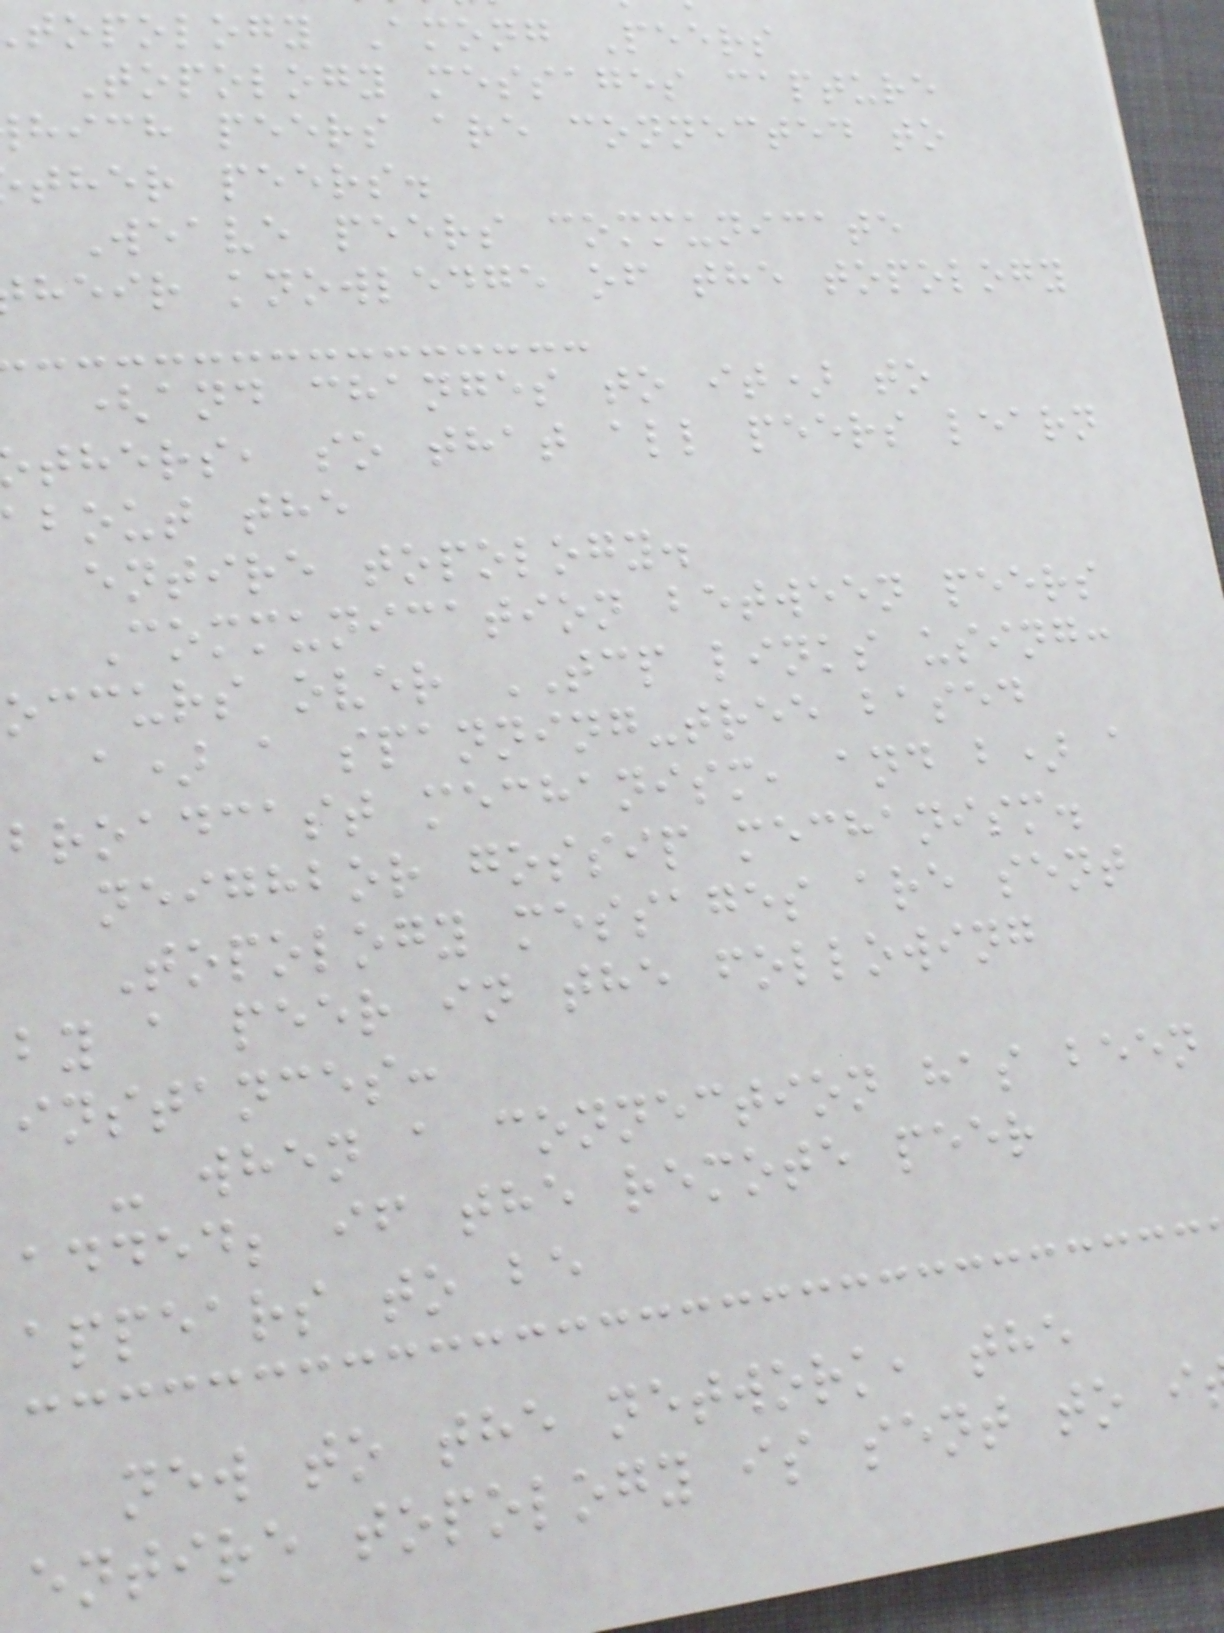topology Among Peers
Topology messages capture
hich peers are connected to
ther peers.
Weave peers communicate
heir knowledge of the topology
(and changes to it) to
thers, so that all peers learn
bout the
entire topology.
Communication between peers
occurs over TCP links using:
a) a spanning-tree based
broadcast mechanism, and b) a
neighbor gossip mechanism.
Topology messages are sent
by a peer in the following
instances:
- when a connection has been
added; if the remote peer
appears to be
new to the network, the
entire topology is sent to i
